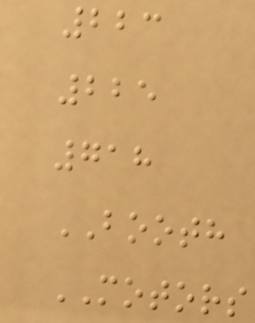223
225
718
BOOTH
MOTORS
